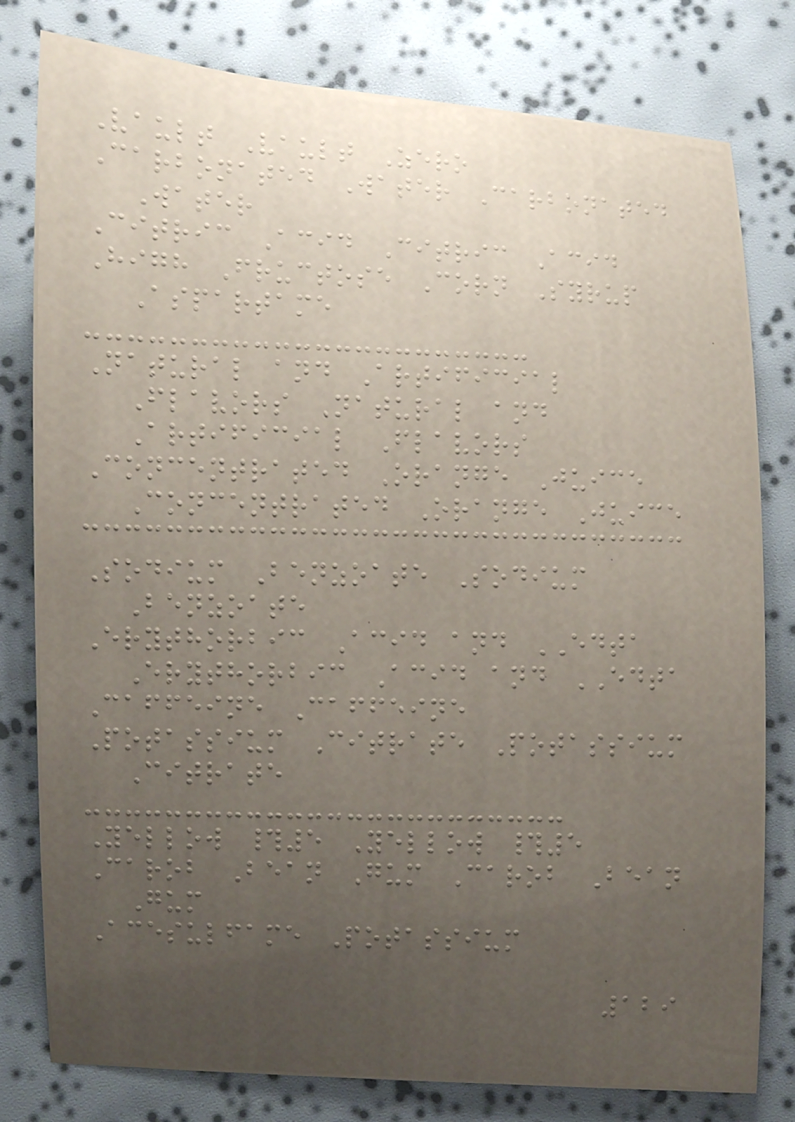Vault Vault Zero
Carbonated Water Carbonated
Water
Citric Acid Citric Acid
High Fructose Corn Syrup
Aspartame
Natural and Artificial
Flavors Natural and
Artificial Flavors
Concentrated Orange Juice
Concentrated Orange Juice
Sodium Benzoate Sodium
Benzoate
Erythorbic Acid and EDTA
Erythorbic Acid and EDTA
Caffeine Caffeine
Potassium Citrate Potassium
Citrate
Yellow #5 Yellow #5
Carob Bean Gum Carob Bean
Gum
Acesulfame Potassium
129
